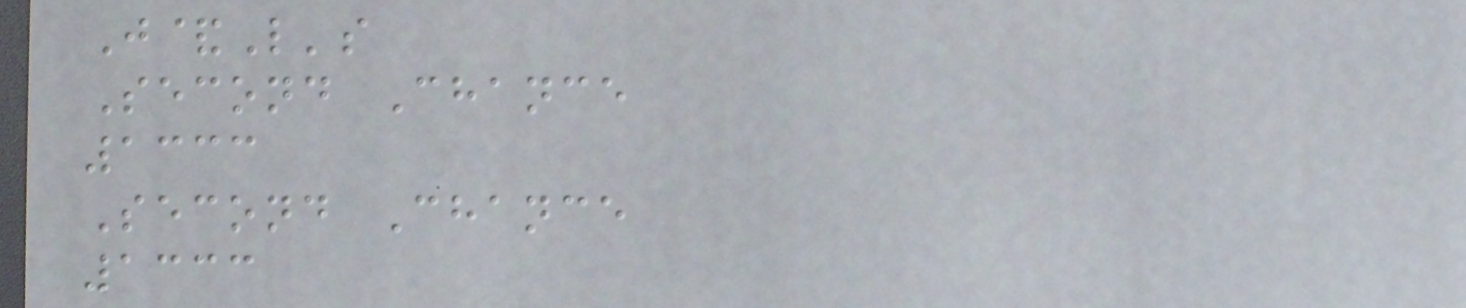J&L's
Second Chance
1333
Second Chance
1333
